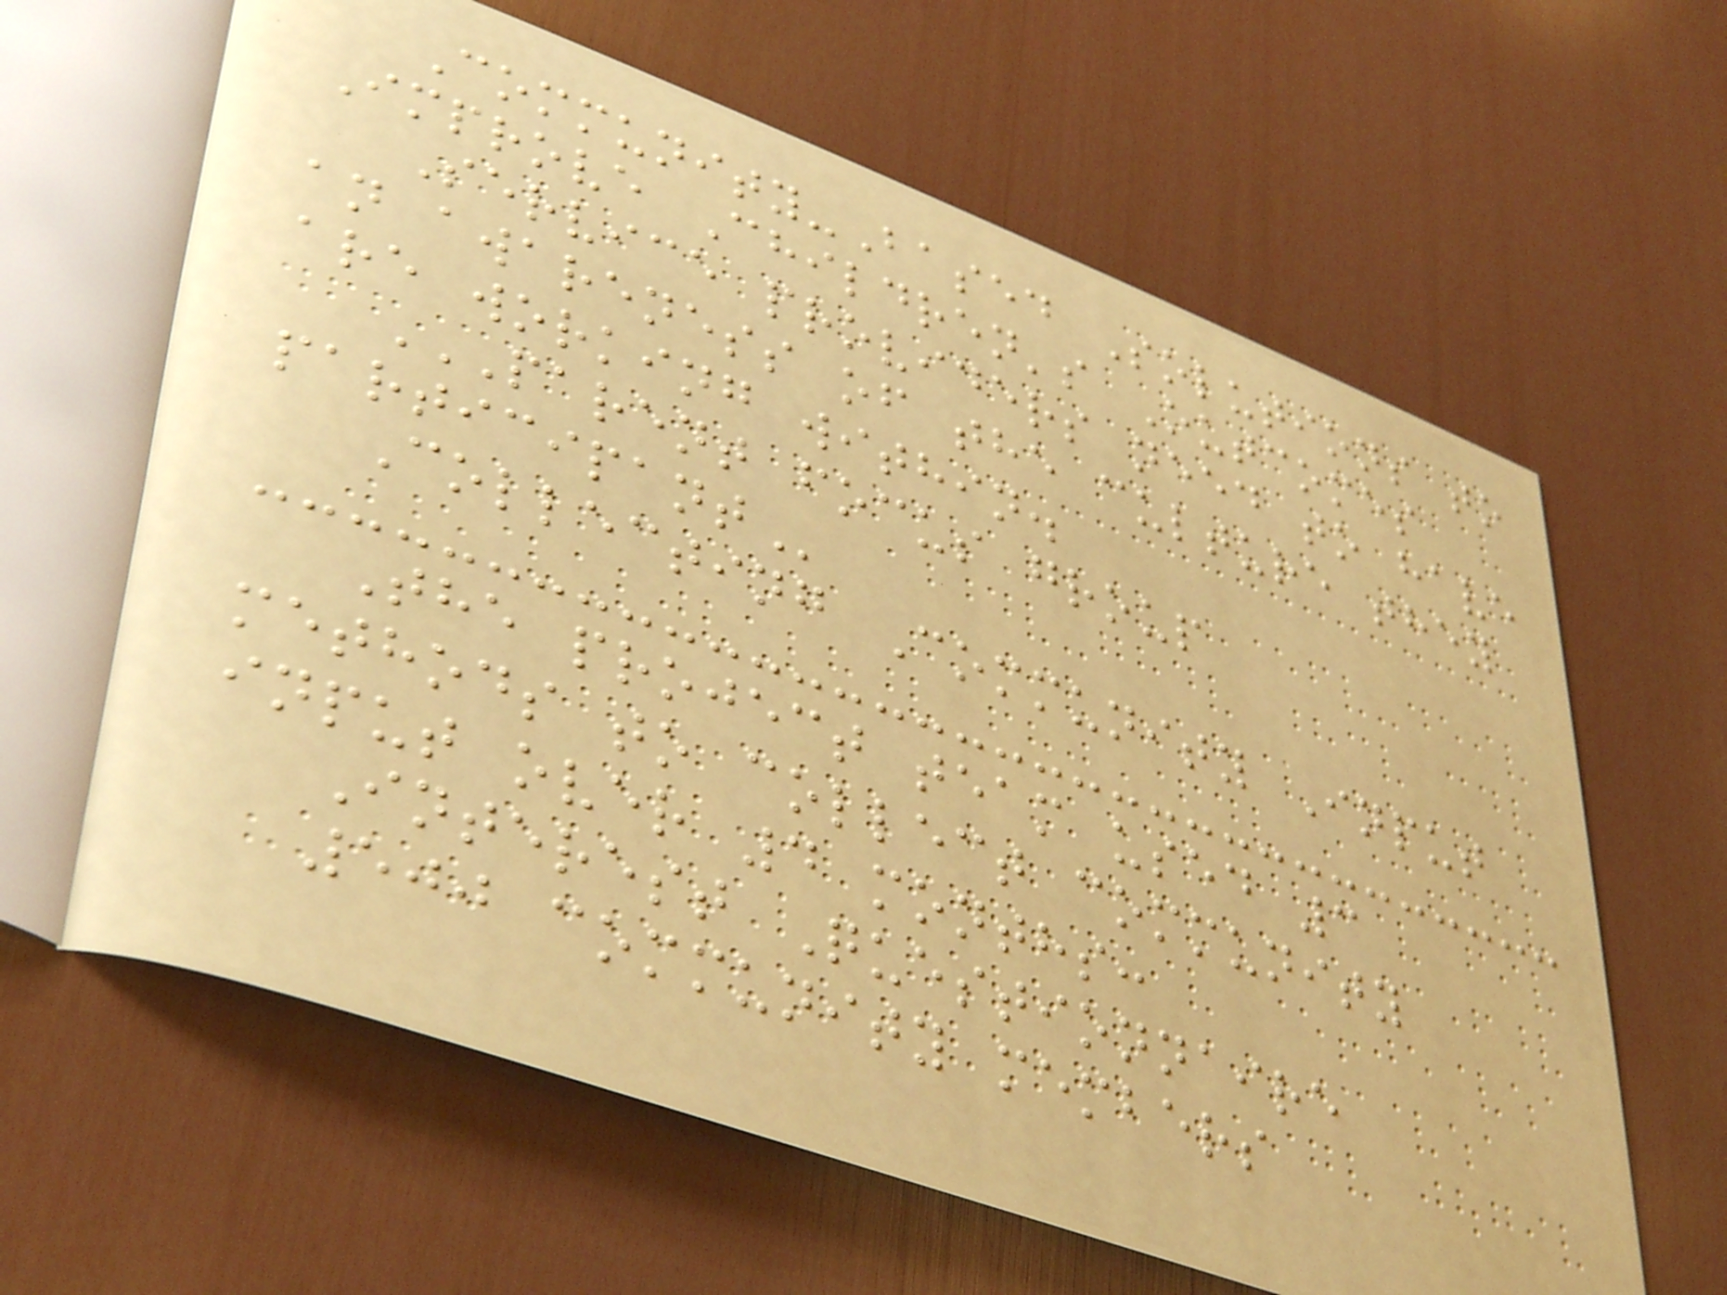Community-Based Solutions to
Improve Children's Outcomes
Service providers need to have
an awareness of the culture they
are working within.
PARENT FOCUS GROUP
PARTICIPANT
Collecting Community Input
The project team used 3
methods to collect community
input over 4 months:
Interest Questionnaire
500 community members
